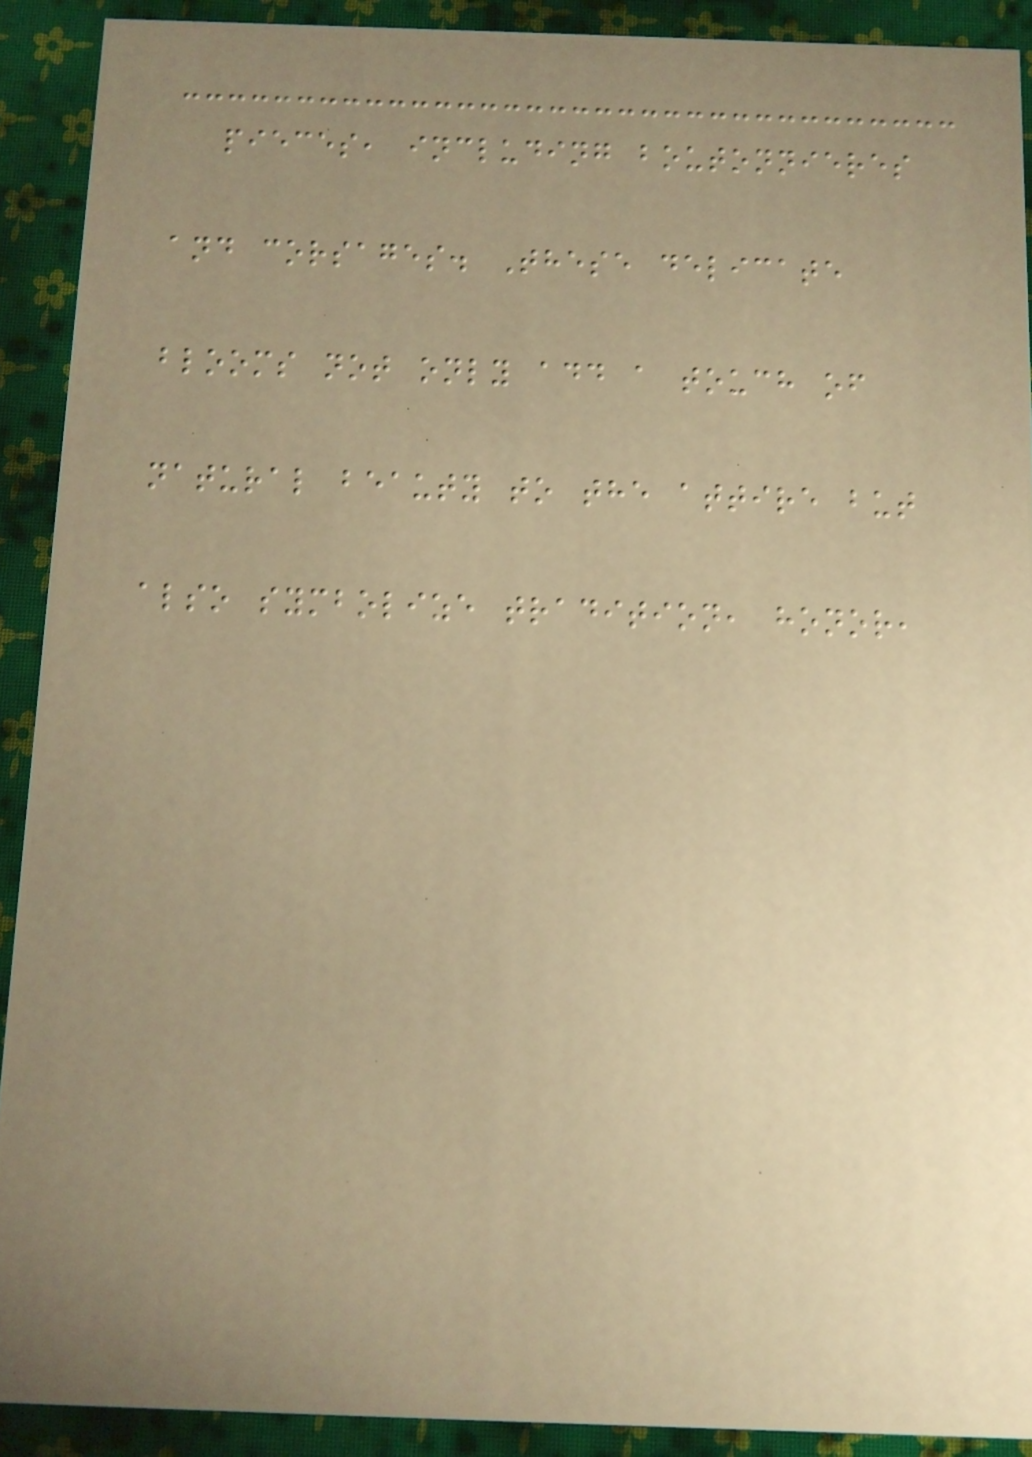pieces, including boutonnieres
and corsages. These delicate
blooms not only add a touch of
natural beauty to the attire but
also symbolize tradition, honor,
